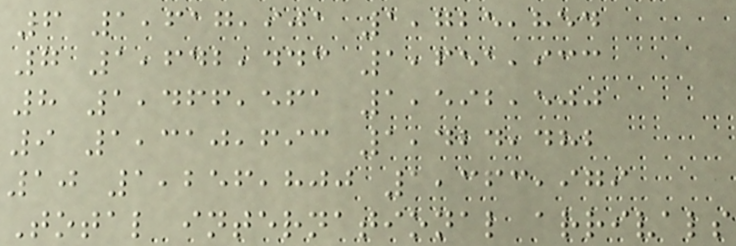6 1,617,901 1,725,854
7 1,642,443 1,651,933
8 1,466,561 1,592,500
9 1,310,693 1,424,482
10 1,256,800 1,363,979
Total international arrivals
